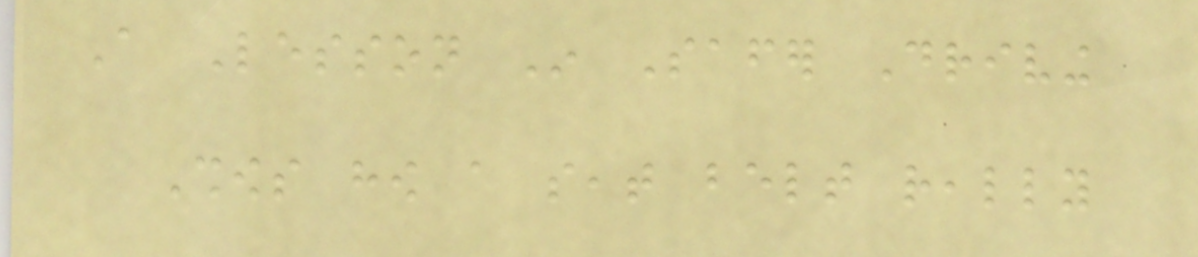A Lesson In Safer Driving
Shows how a seat belt really
